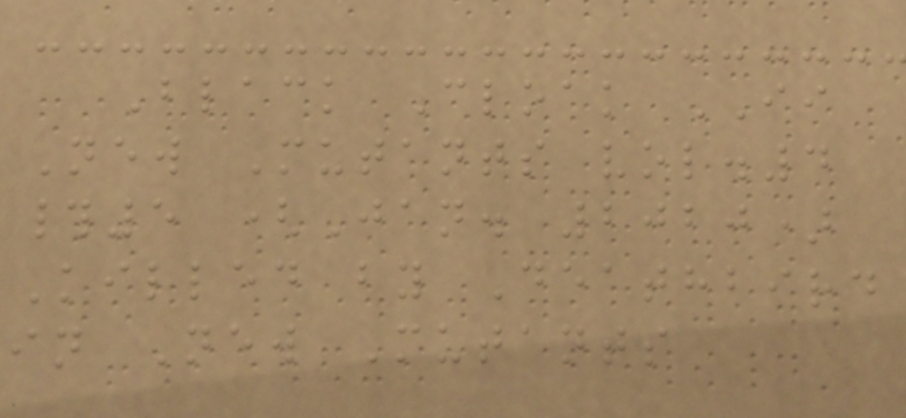Black Cloak II
New Mutants vol.4
#5 (Jan. 2020)
Killed by Deathbird
in New Mutants
